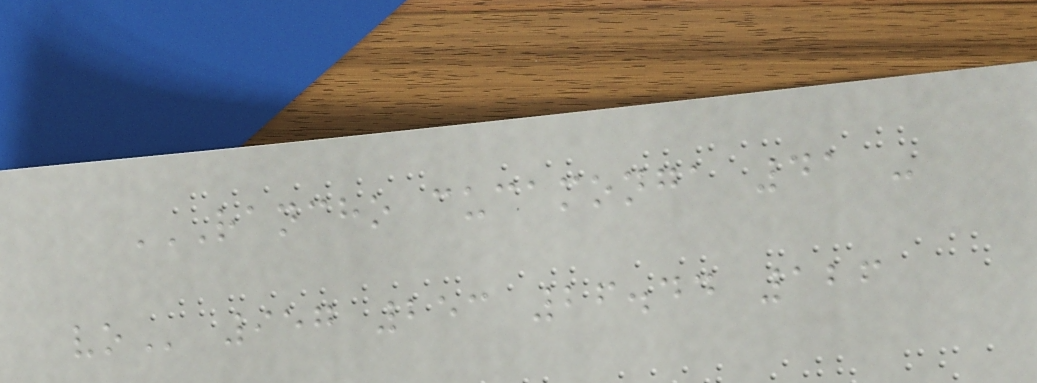RANCHO CUCAMONGA 41 -
VO 957 253 26.44 126
